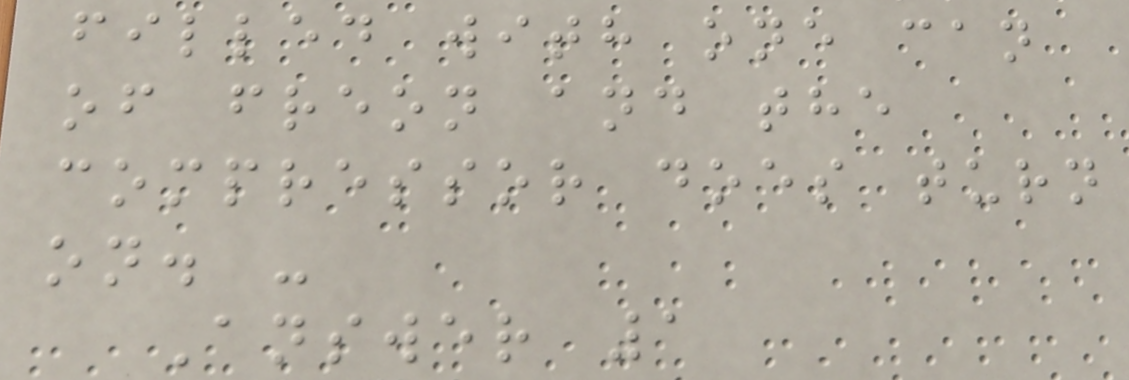filled with one can
of freon and the
compressor does turn
on. -
Answer 1
